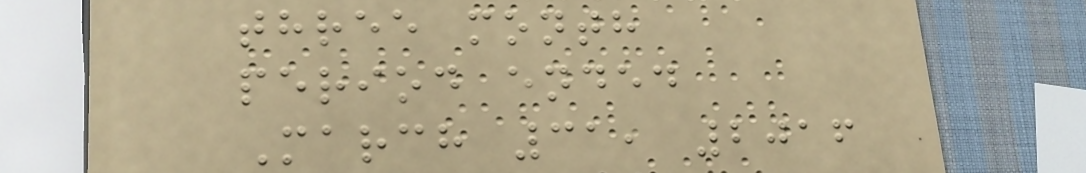three month
period ended
March 31, 2016
